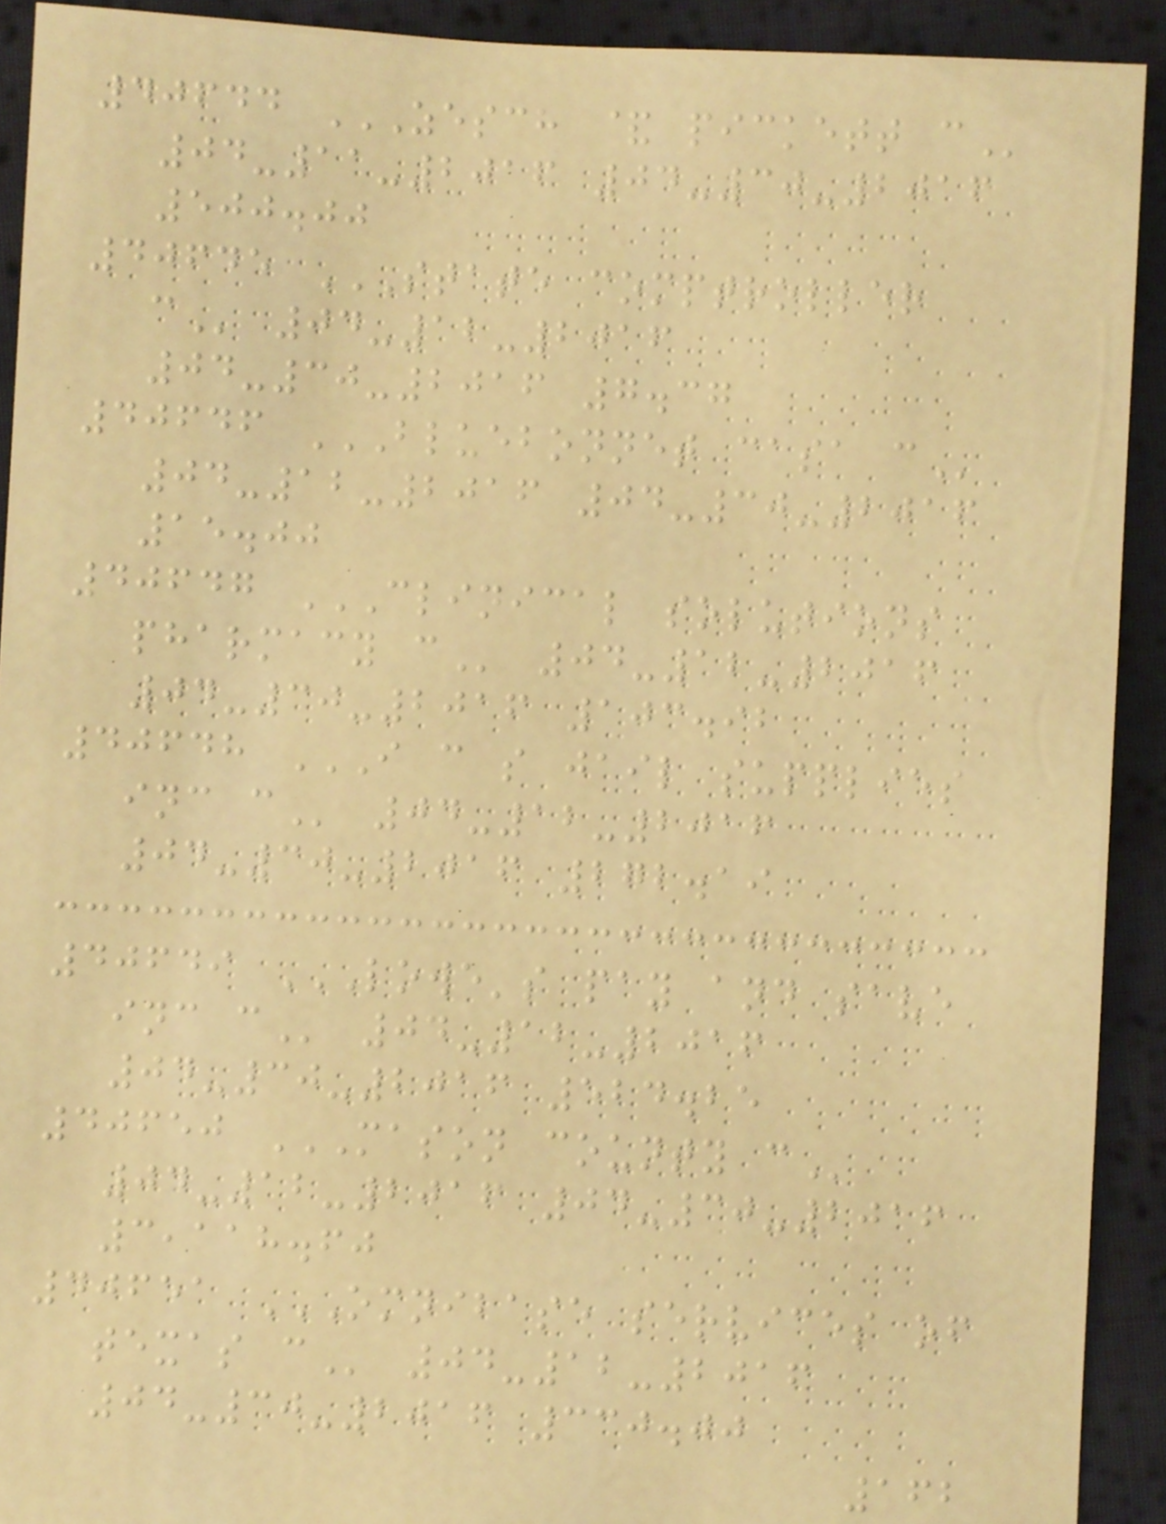40644 ZESCH & PICKETT C
04-11-2016 04-30-2016
500.00
40645 STATE COMPTROLLER
C 04-12-2016
04-30-2016 7.37
40646 BLUEBONNET CASA C
04-12-2016 04-30-2016
15.00
40647 CLINICAL SOLUTIONS
PHARMACY C 04-12-2016
04-30-2016 103.92
40648 I C S JAIL SUPPLIES
INC C 04-12-2016
04-30-2016 272.19
40649 LOWE'S PAY AND SAVE
INC C 04-12-2016
04-30-2016 524.25
40650 MASON COUNTY C
04-12-2016 04-30-2016
3,118.60
40651 OMNIBASE SERVICES OF
TEXAS C 04-12-2016
04-30-2016 330.00
162
